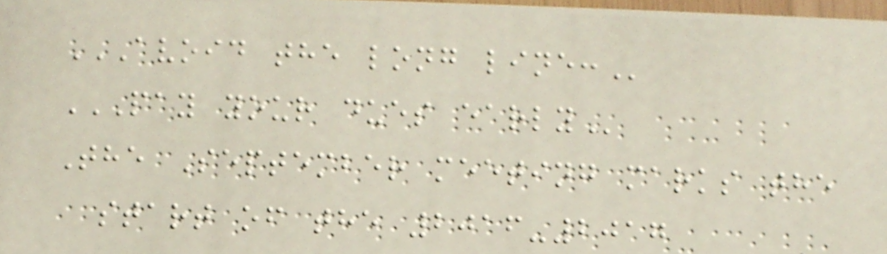AVOID THE LONG LINE:
PAY YOUR DUES EARLY
The September meeting marks the
start of the 2016-2017
